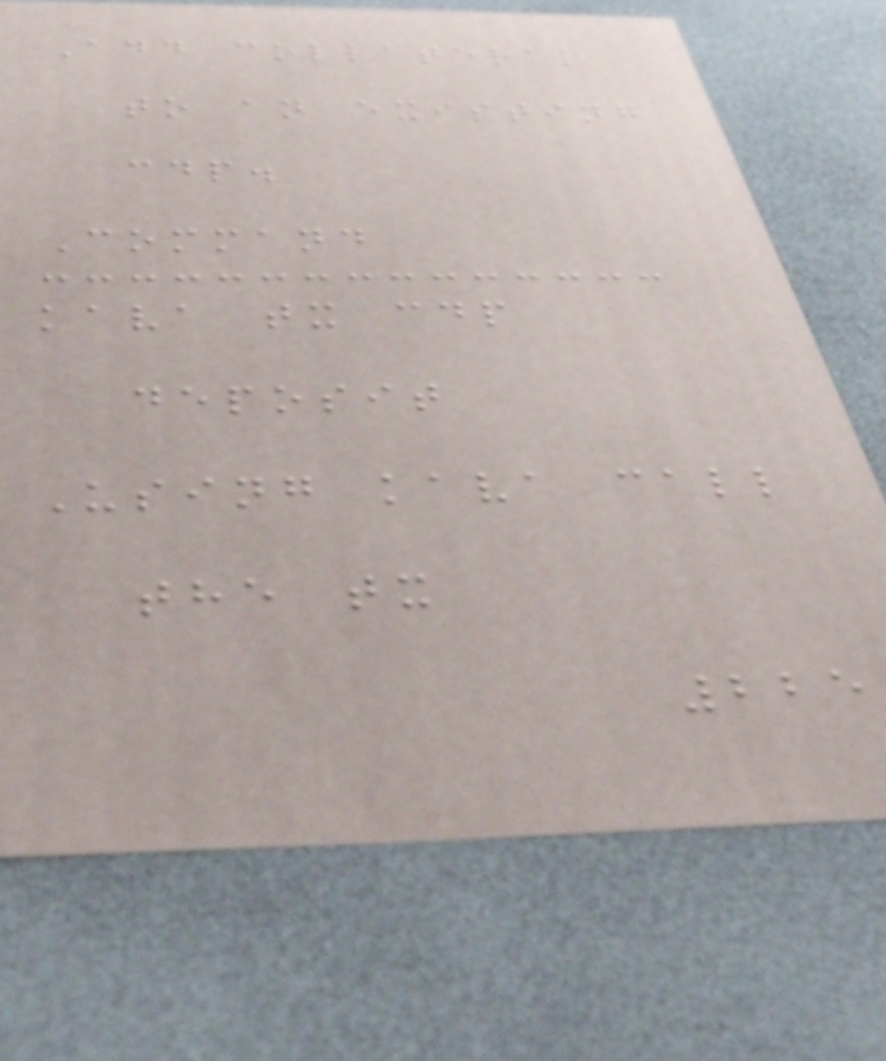Add collateral
to an existing
cdp.
Command
kava tx cdp
deposit
Using kava call
the tx
225
